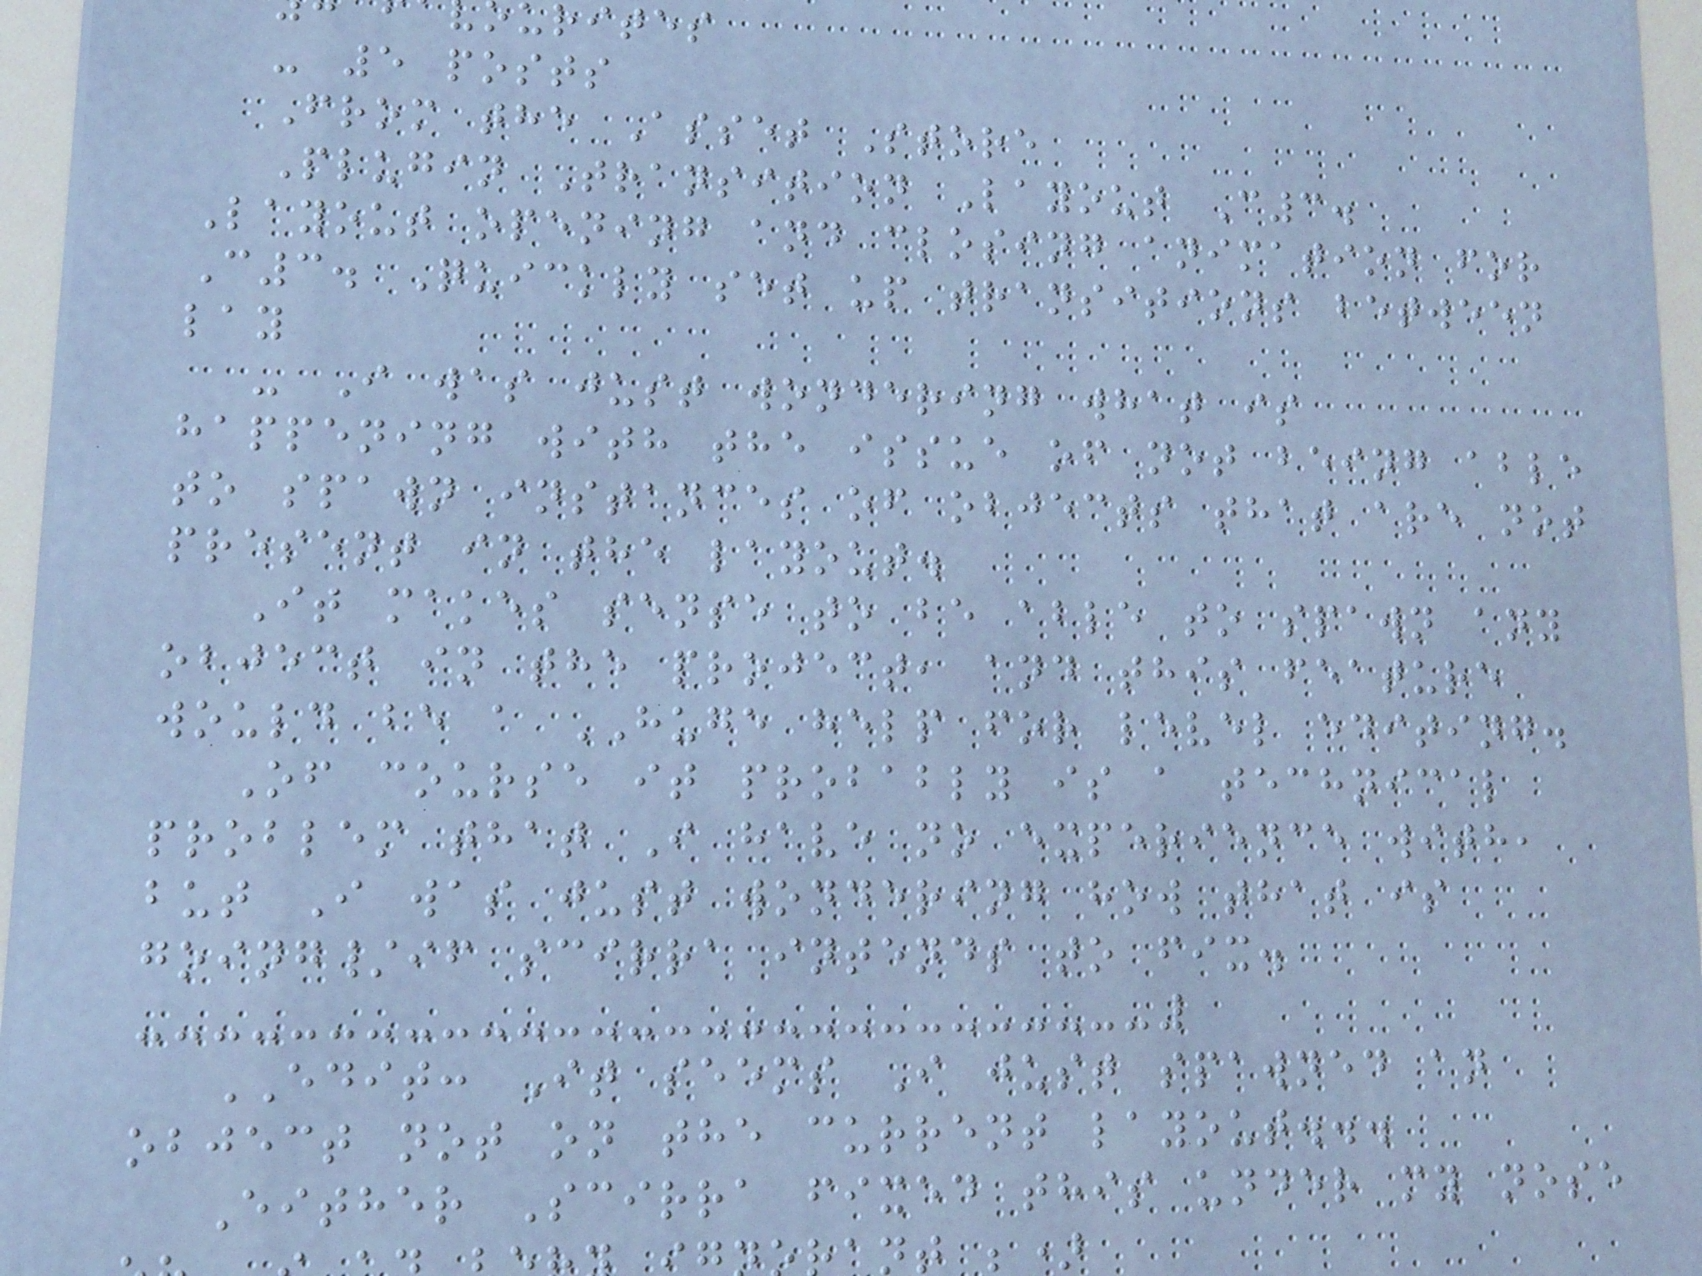rites
- 5 posts
From the Asset Store
Plugin Transition Layout C3.
Layout opening and closing animation for
C3. Quickly set up transitions between
lay
- I was just wondering what is
happening with the issue of not being able
to spawn instances of objects that are not
present in the layout.
It makes sense to be able to spawn any
object in the project, and this feature
would be a HUGE help for level editing.
Of course it probably is a technical
problem that I have no experience with,
but I was just wondering how that is
going/if scirra intends to fix.
EDIT: It seems I just spawned an
object not on the current layout...
Either Scirra fixed this under my nose
